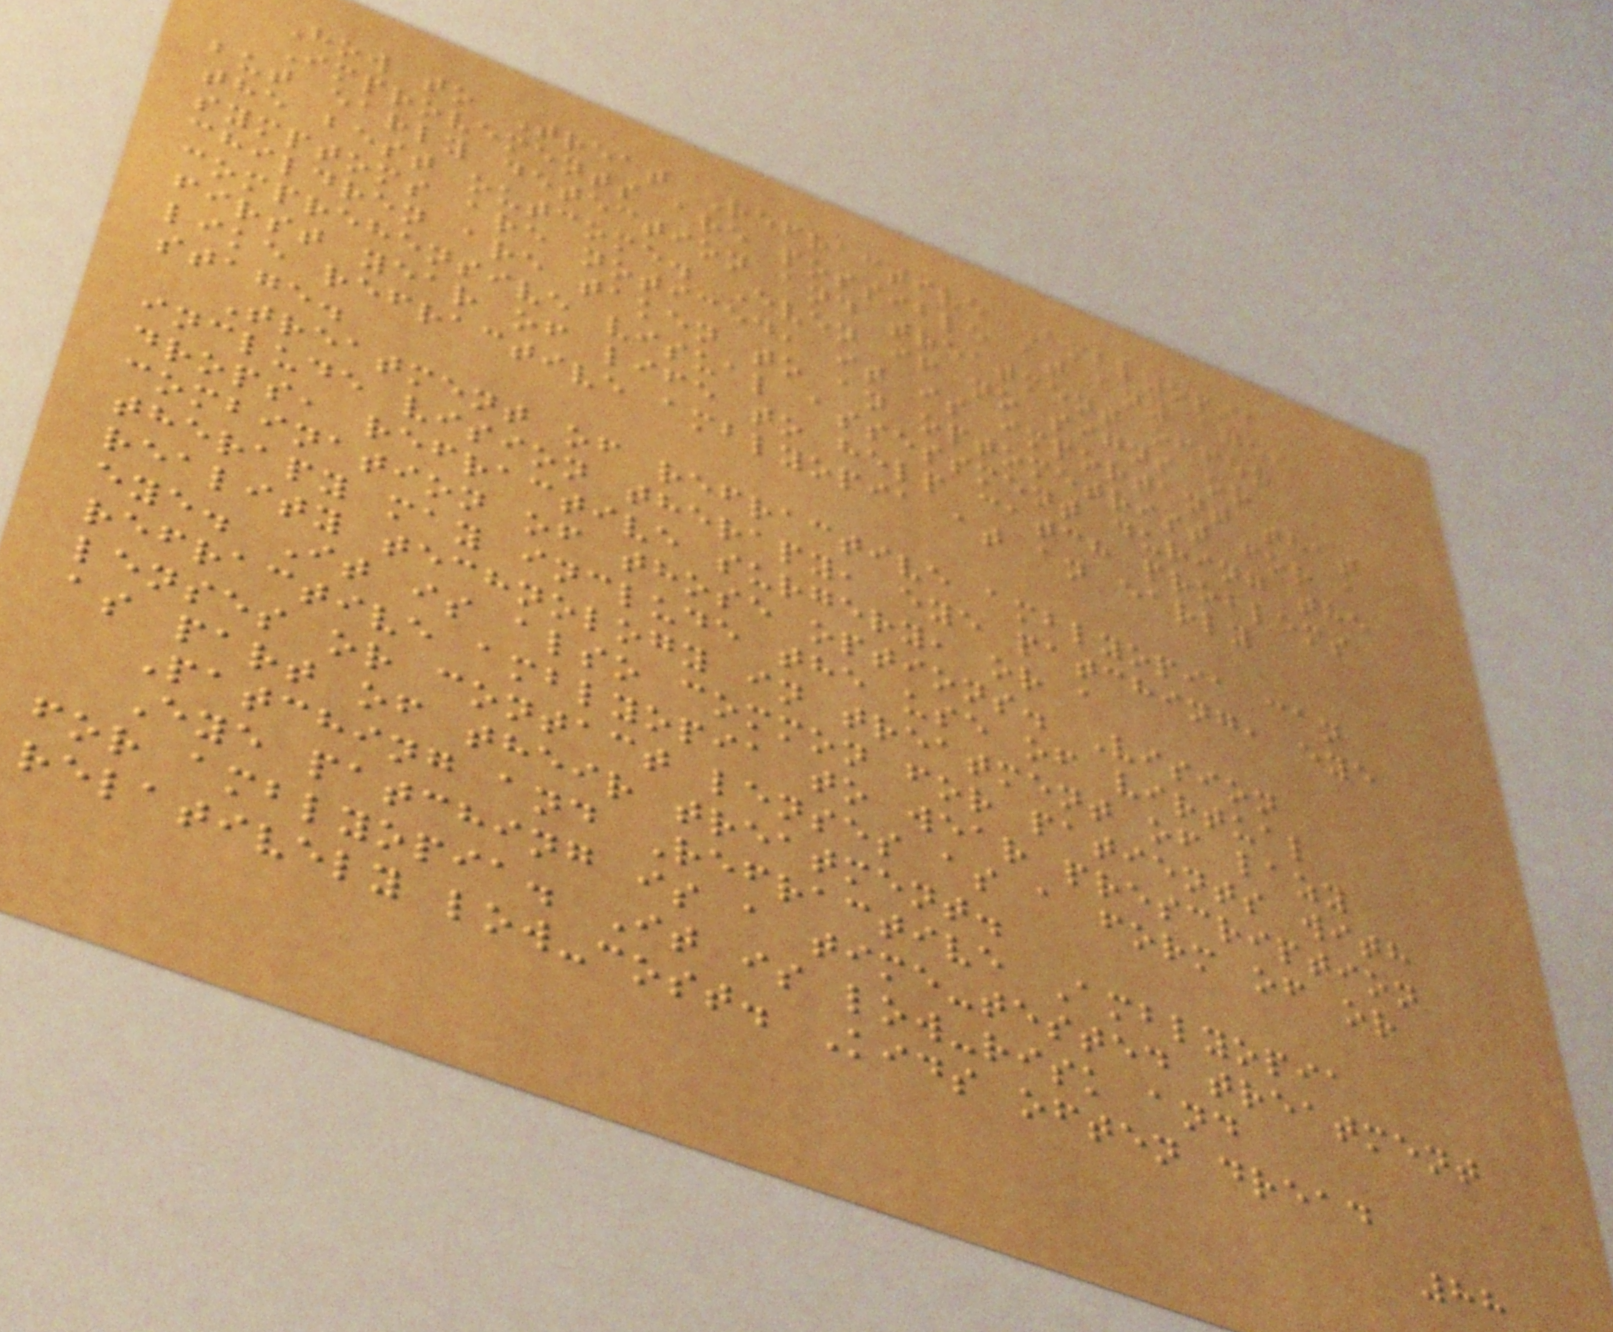How to Treat Refractive Amblyopia
Improvements are possible at any age,
but early detection and treatment offer
the best outcome. Even if no signs or
symptoms are noticed, it is important that
children are taken to an optometrist for a
comprehensive visual assessment during the
first year of life to help catch problems
like refractive amblyopia at an early
stage.
Treatment of refractive amblyopia can
include vision therapy, eye patching, eye
drops, refractive surgery, or a
combination of those options. Vision
therapy may include the use of virtual
reality technology in treatment of lazy
eye. It is also common for patients with
refractive amblyopia to wear prescription
lenses or contact lenses as a form of or
as part of their treatment.
Patching and Refractive Amblyopia
Eye patching is a time-tested treatment
for amblyopia. It is low-risk and
relatively low-cost. Kids often dread
88
